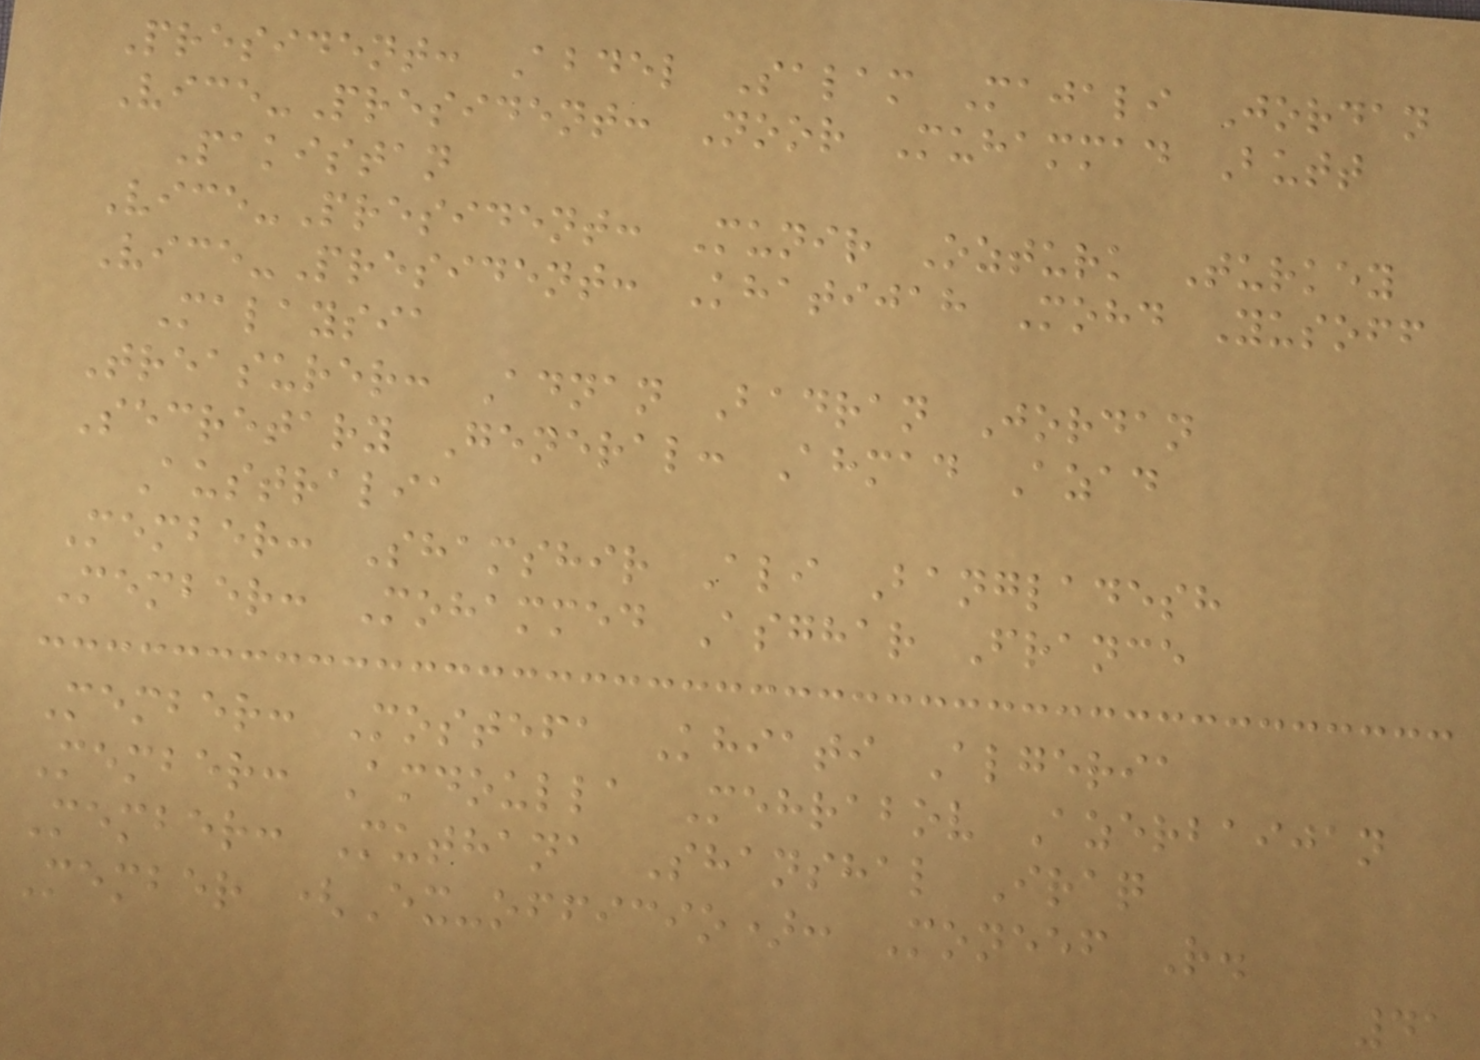President: Abdel Salam Majali Jordan
Vice-President: Noor Muhammad Butt
Pakistan
Vice-President: Munir Ozturk Turkey
Vice-President: Khatijah Mohd Yusoff
Malaysia
Treasurer: Adnan Badran Jordan
Secretary General: Ahmad Azad
Australia
Member: Shamshir Ali Bangladesh
Member: Mohammed Asghar France
Member: Mostefa Khiati Algeria
Member: Amdoulla Mehrabov Azerbaijan
Member: Muthana Shanshal Iraq
Member (Ex-officio): Moneef R.
41
